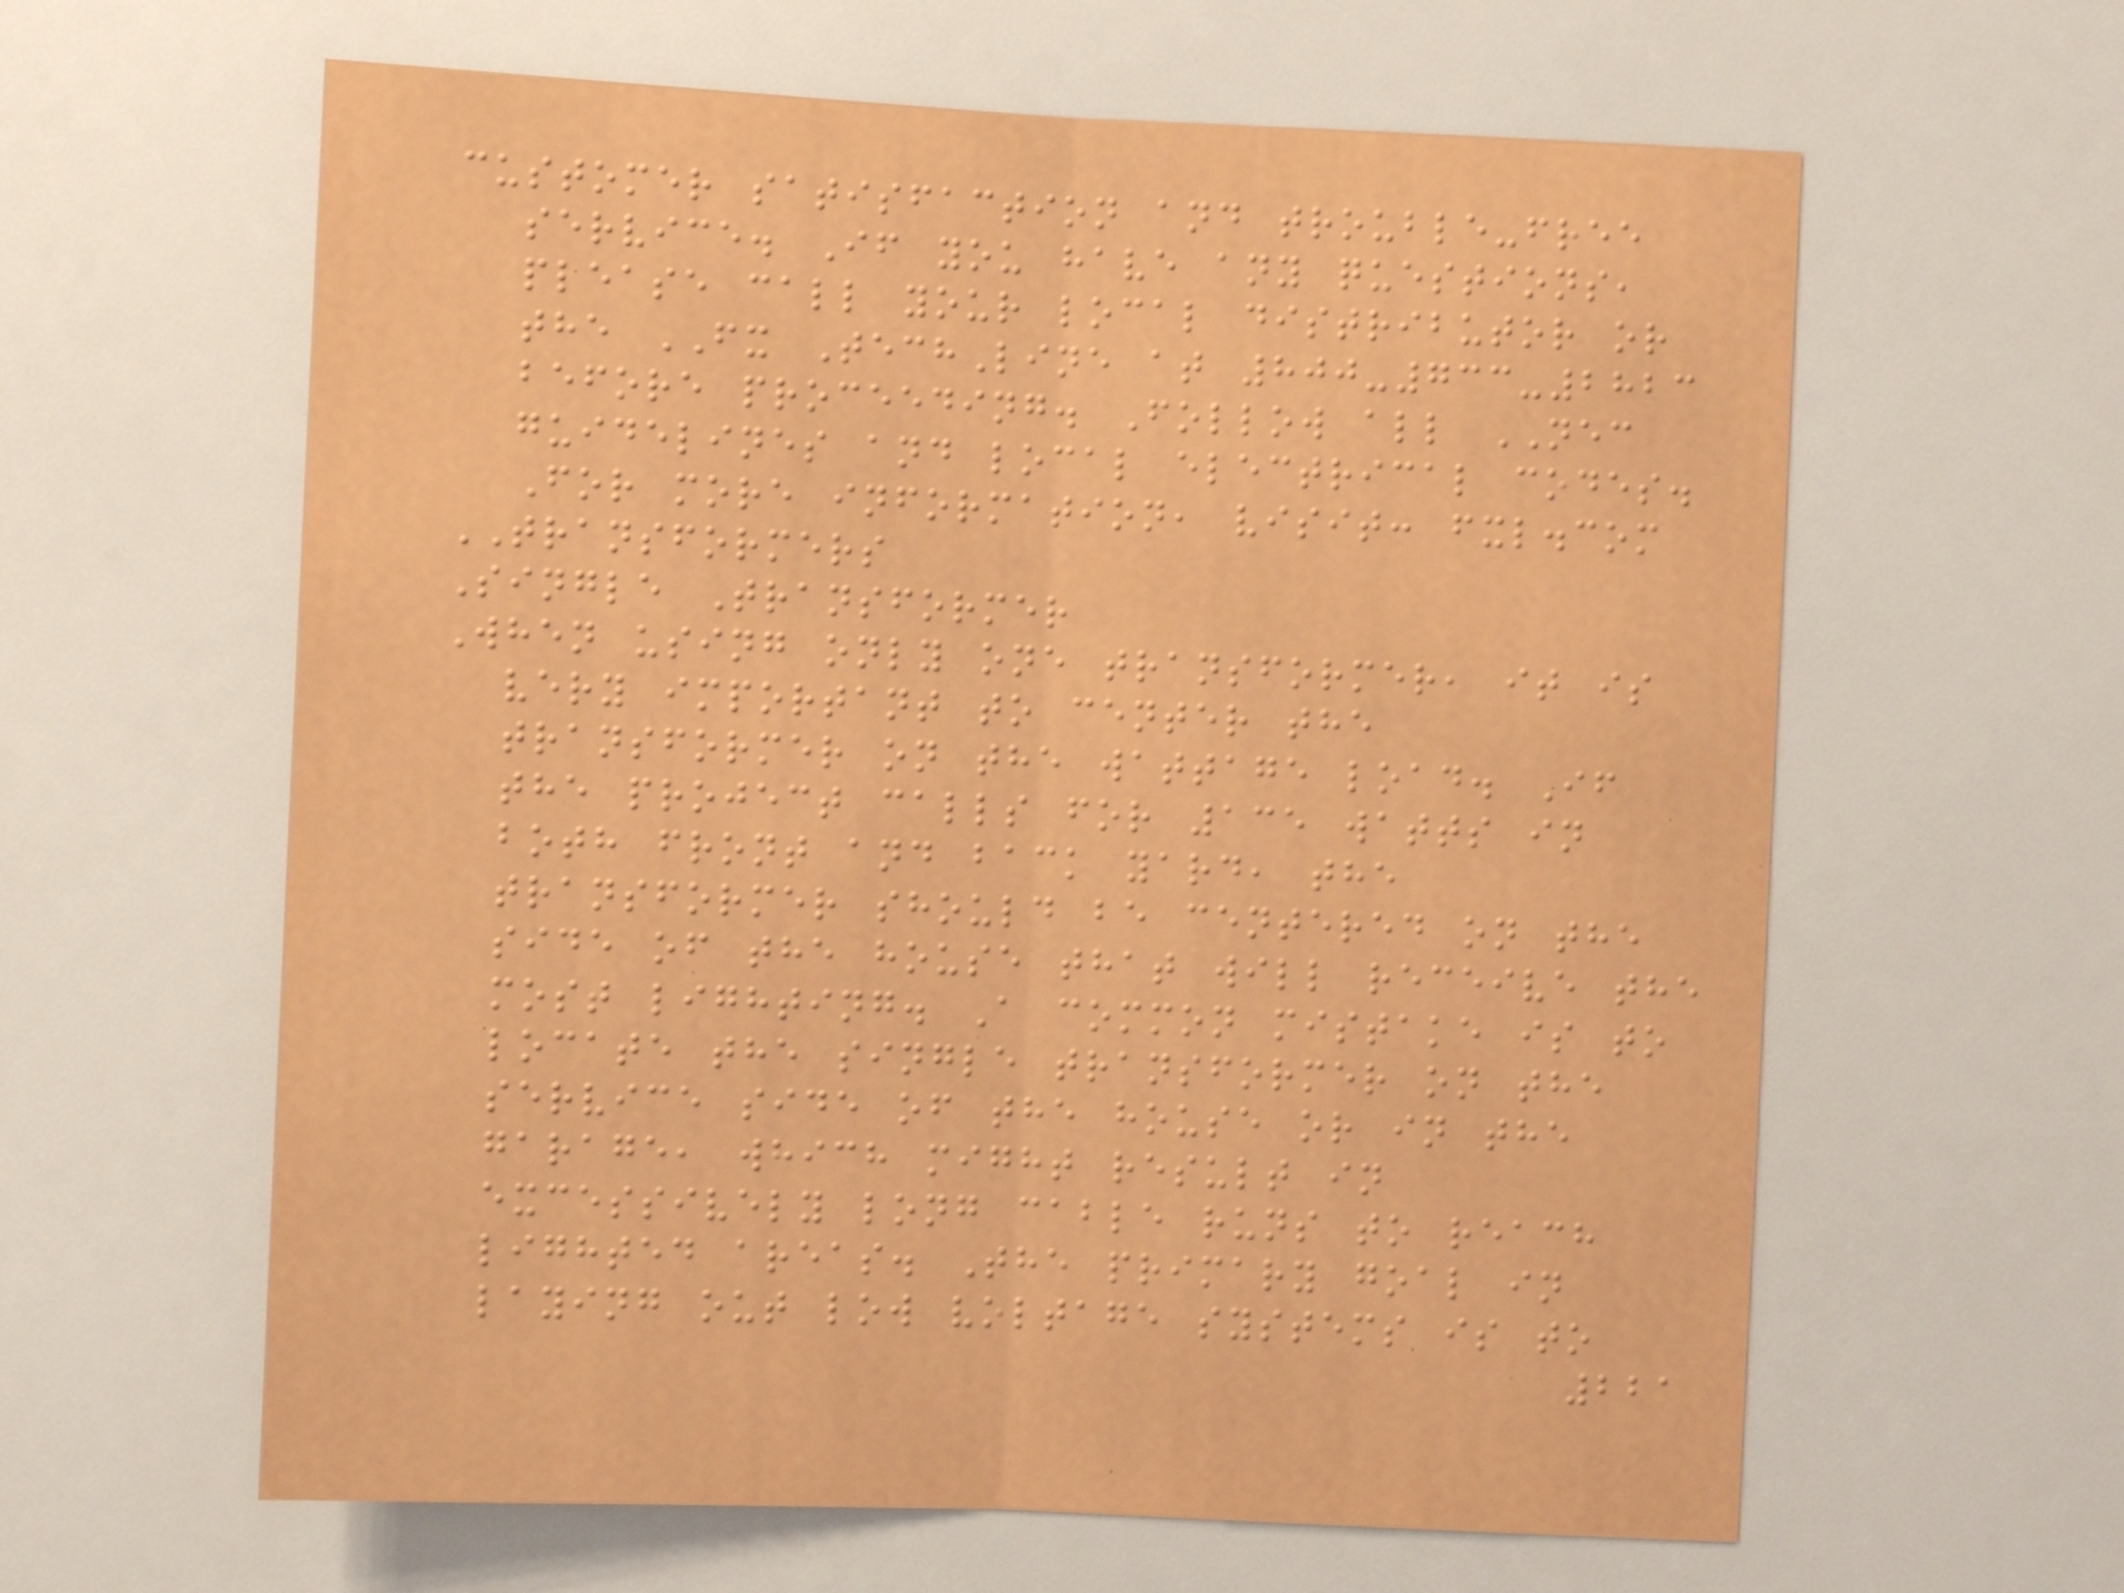customer satisfaction and trouble-free
service. If you have any questions,
please call your local distributor or
the FX TechLine at 800-733-2823
before proceeding. Follow all NEC
guidelines and local electrical codes.
For more information, visit: fxl.com
TRANSFORMERS
Single Transformer
When using only one transformer, it is
very important to center the
transformer on the wattage load. If
the project calls for 135 watts in
both front and back yard, the
transformer should be centered on the
side of the house that will receive the
most lighting. A common mistake is to
locate the single transformer on the
service side of the house or in the
garage, which might result in
excessively long cable runs to reach
lighted areas. The primary goal in
laying out low voltage systems is to
221
